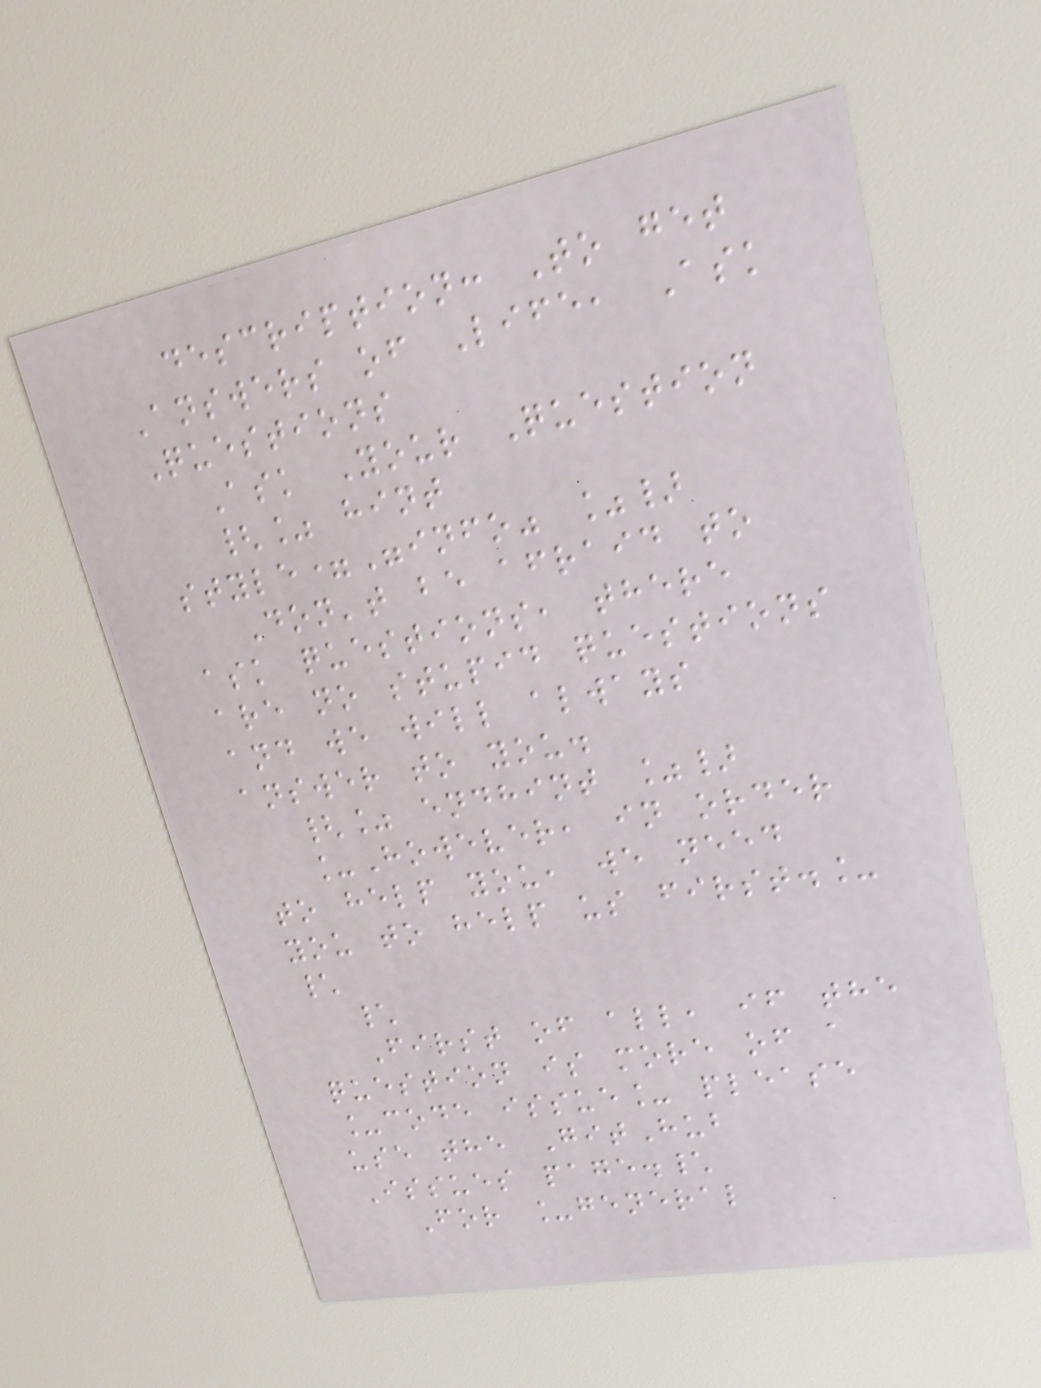description: To get
Answers of Life, Ask
Questions
Ask Your Question
{% hint
style="info" %}
Don't be afraid to
ask questions, there
are no stupid questions
and we will always
answer to you.
{% endhint %}
_However, in order
to help you, we need
you to help us first._
\
\
First of all, if the
question is more of a
_code issue_ please
use the GitHub
Issues page.\
For _general
